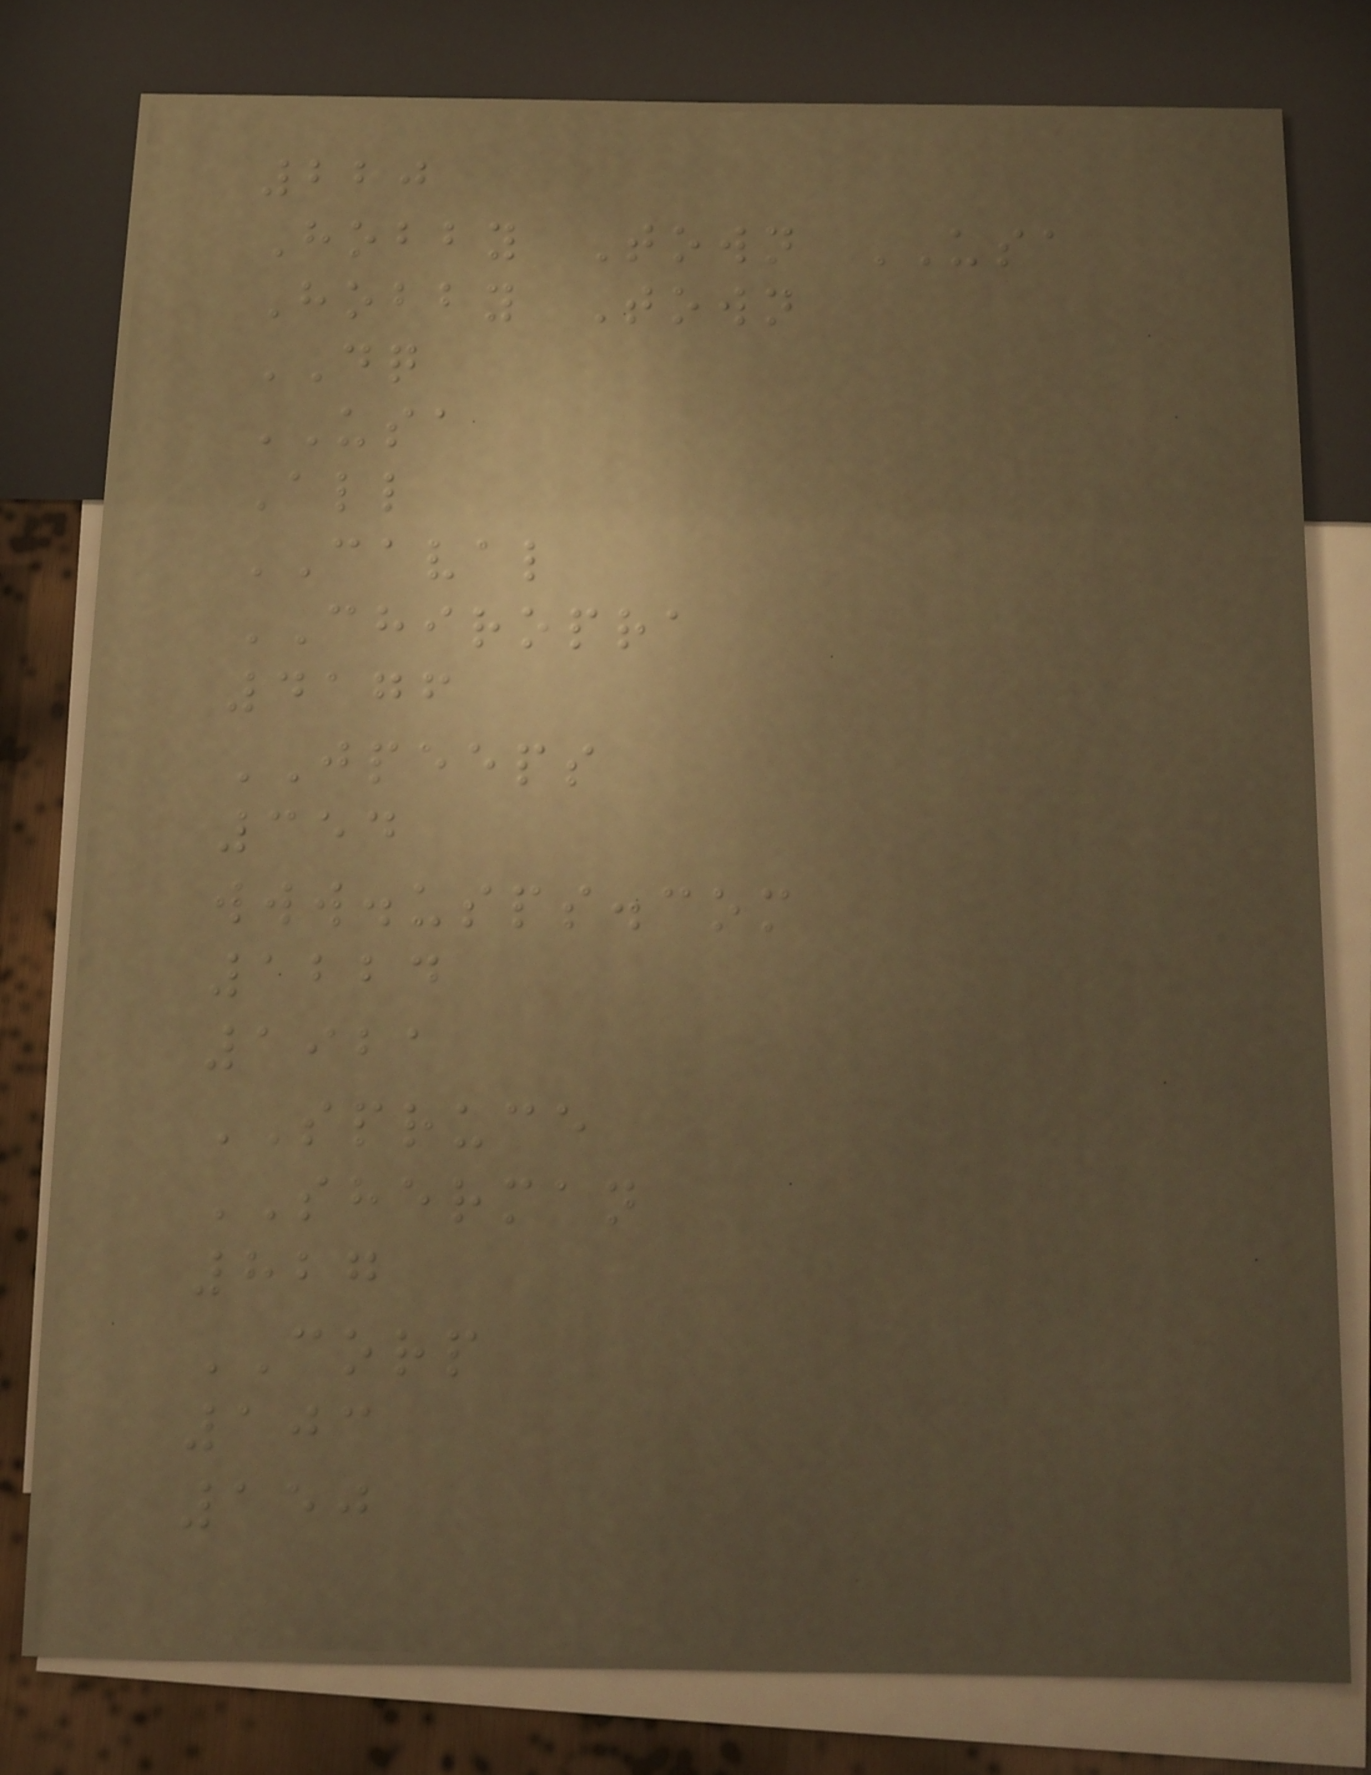220
Hobby Town USA
Hobby Town
DQ
USA
All
CAVAL
CHIROPRA
4176
JPEEPS
354
www.usps.com
1224
1921
SPRUCE
SHERMAN
827
CORP
103
150
